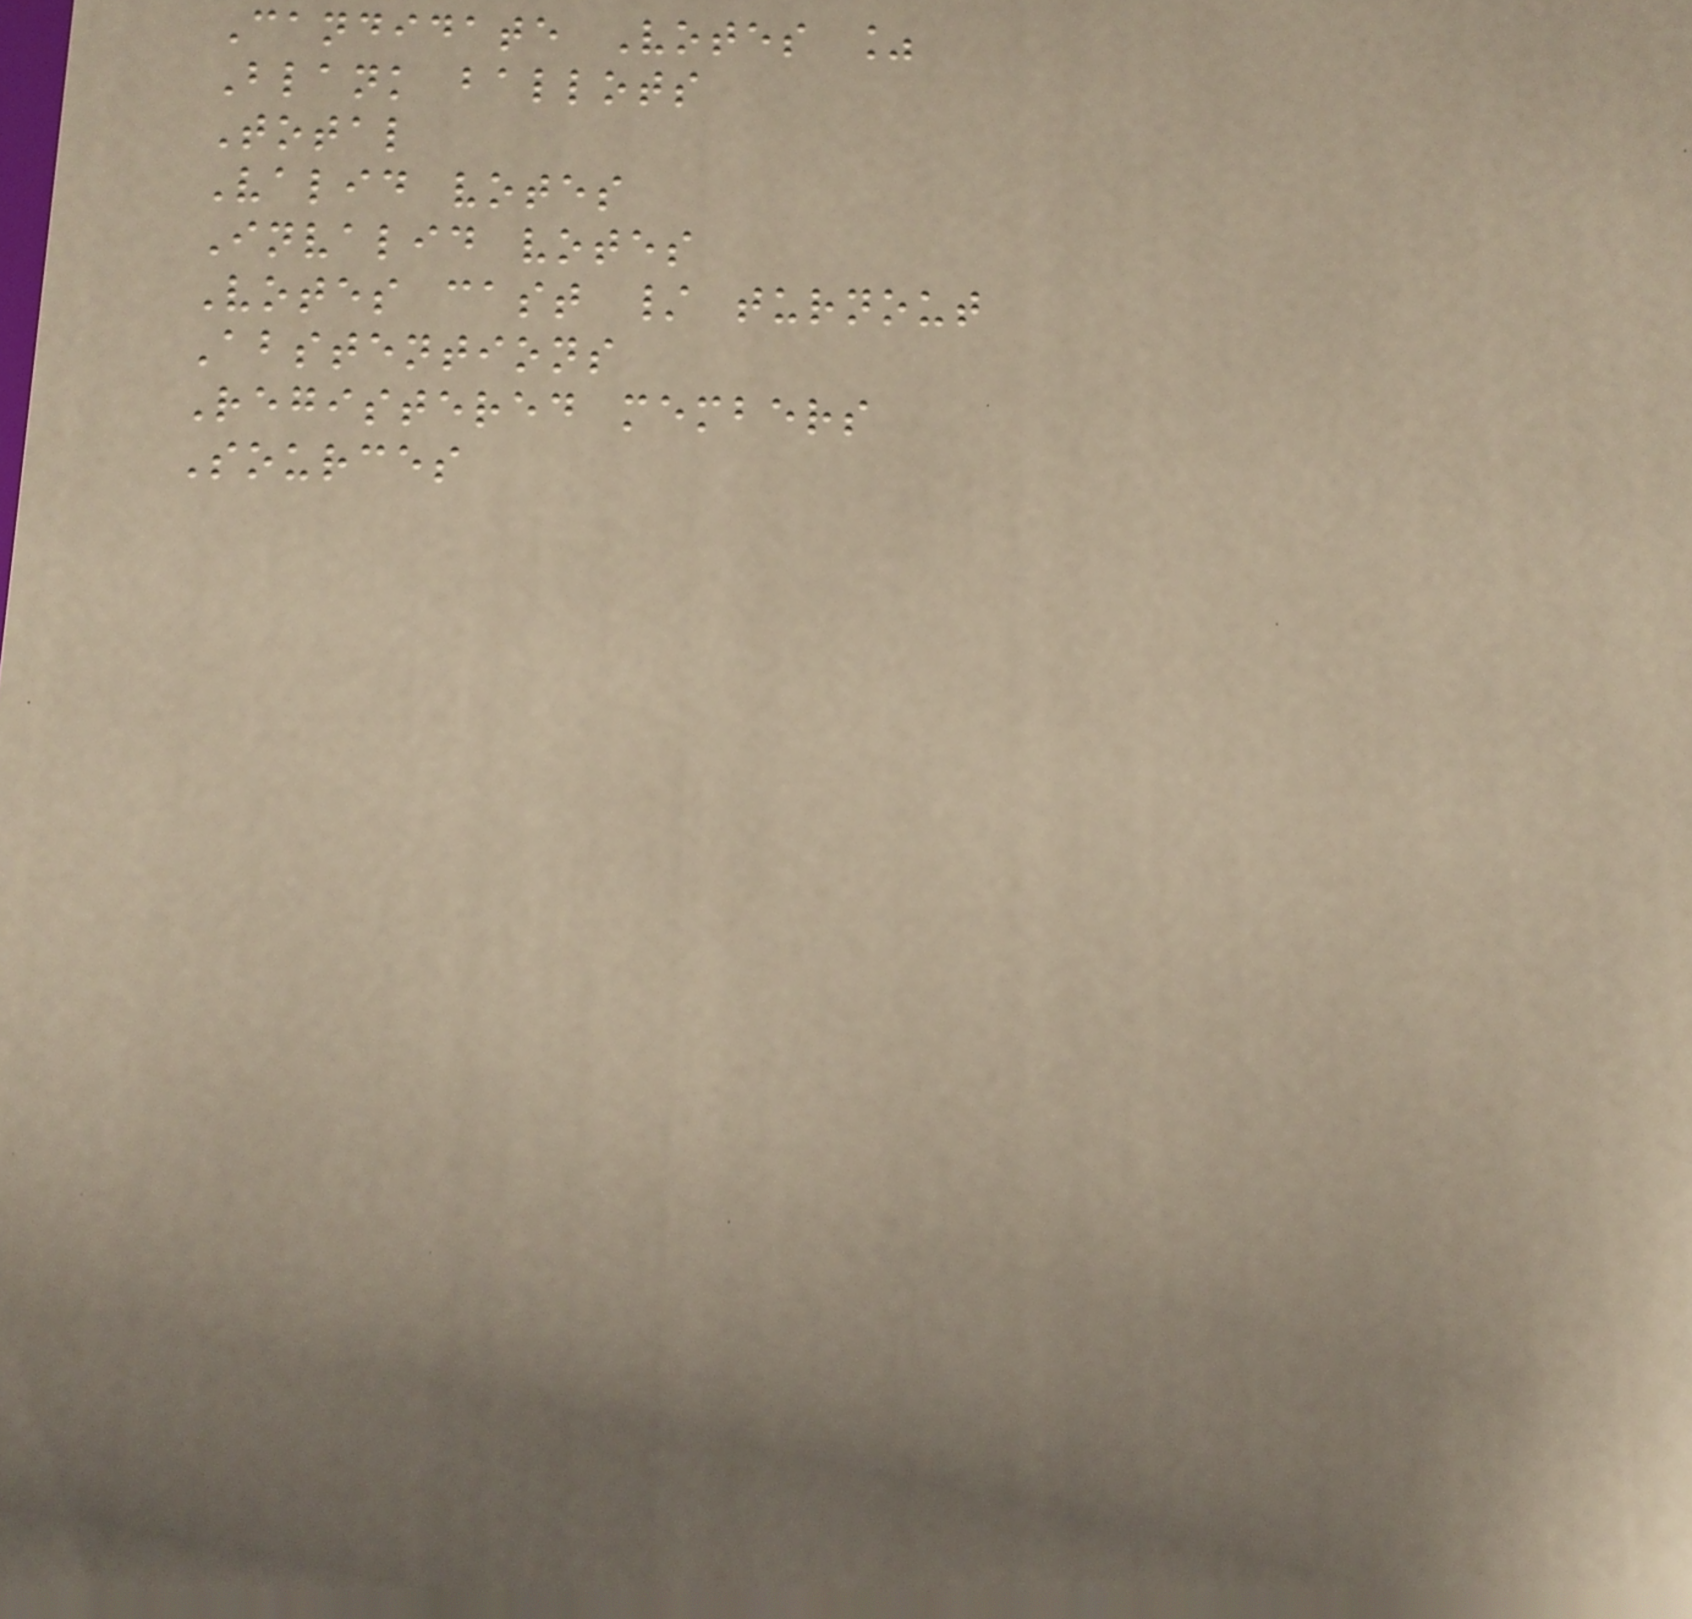Candidate Votes %
Blank ballots
Total
Valid votes
Invalid votes
Votes cast / turnout
Abstentions
Registered members
Sources
